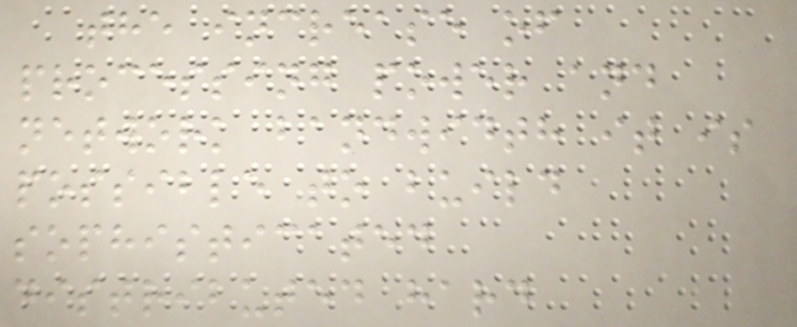the increase of
processing power and
network bandwidth it is
possible to build
sophisticated
distributed hard
